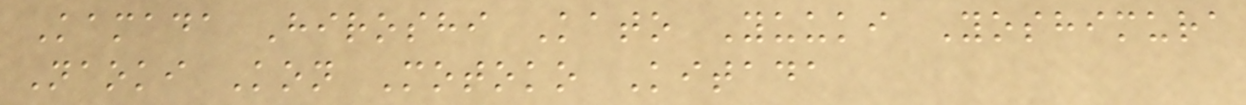Kamada Hiroshi Kato Yuuki Yoshimura
Naoki Kon Motoko Kitada
